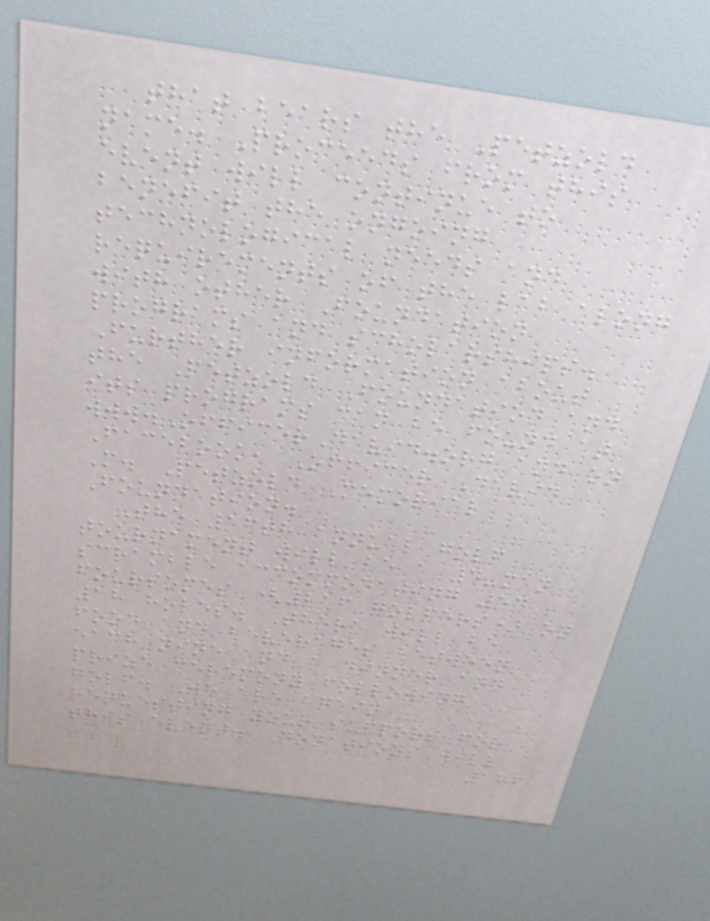that bears the Petzold
name. Proceeds from this
event will continue to
benefit the ongoing
technological needs and
requirements of the lab along
with other Foundation
programs and scholarships.
Further information about
the Petzold Foundation and
its programs can be found at
www.OfficerDavid.org and on
Facebook, Officer David
M. Petzold Memorial
Foundation.
The 16th annual golf
tournament will be a 4-man
scramble accommodating 54
foursomes (216 golfers) on
18 holes. There will be
food and beverages between
each nine and a dinner and
prize ceremony following
golf. We are again
requesting your support for
this event. Donations will
176
